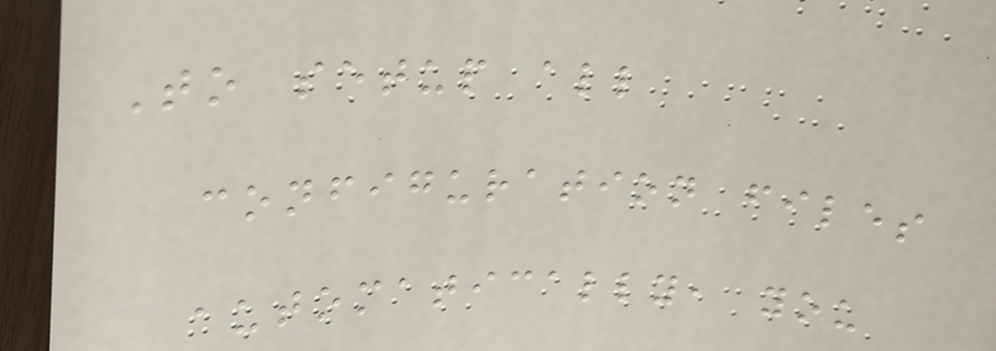To setup all
configuration files
automatically, you
